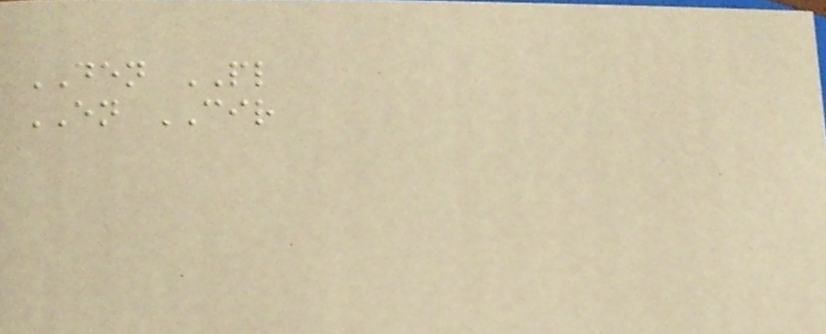DEN PL
EN CIR
